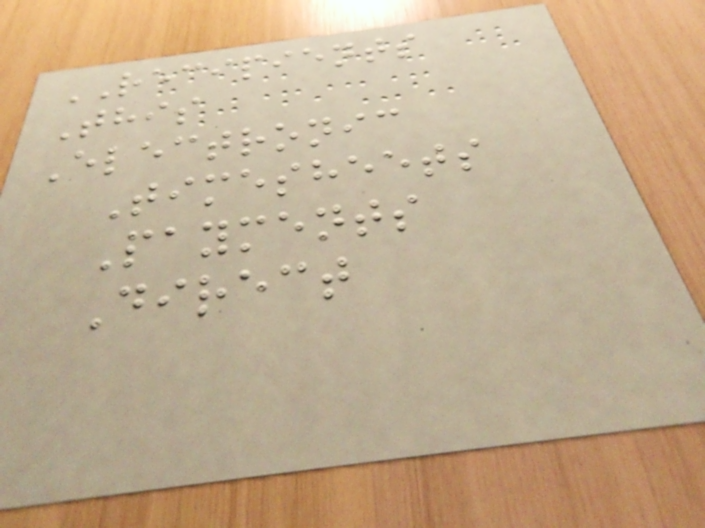RECIPIENTS
This
Electronic
Timesheets
Payments
Direct
